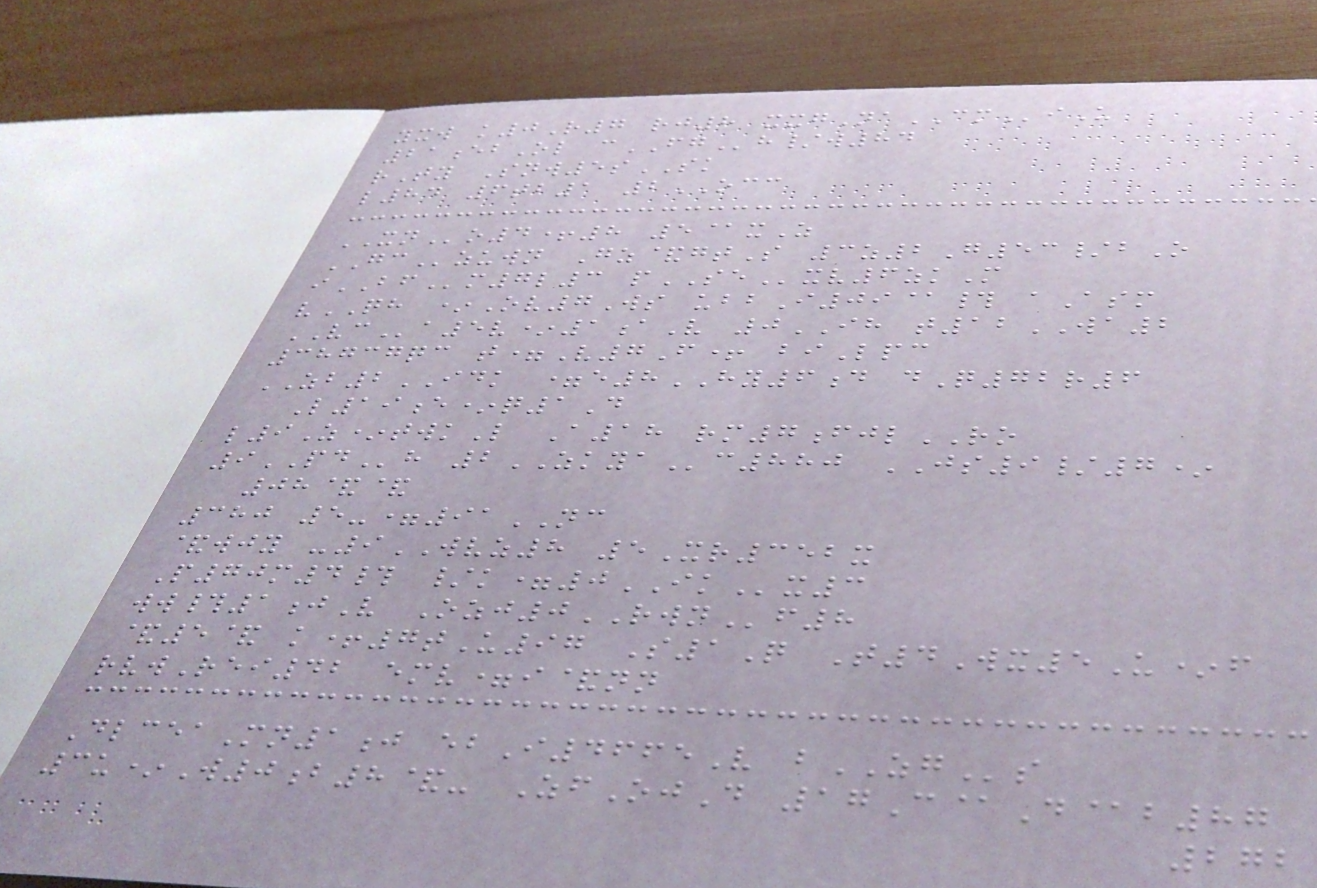yxw k0R7 rj8 xxgNaCMiU
21ebOl cFGh/w84
rTy Snw5sSK
l84 6tb1 2OCC
XNo4+8 5@xZ
GCzuwn Gz&gtS 3z2G53/bO
iBFm7l3 pSExv6zkM
vQH *Ov7Ws ubbI09@# aAsm
VCa5v*1aV 0IH t12WA2
38737qc t=V7F+ biLpc
ZB2IDK =e8HY6d dQ72r6
L19e*q1D
l9Z*twkL A18 rm7fjlRO
9PDh 2ZKYAc880 JS9/7*
08&&
380 5-=91NC
&wjy -9WVZ8 5Xr352x
P70m4# /k=0IKx3
ww#1jV Ozj0RWNf8
&5& k+7tU97 S1Q T4Wx5U*f
rvwRei42 emv=i&nn
DlceaMn1j ebI4665V bZGs
3u*W0b8&- ZfOjD 17C@D@b87
272
